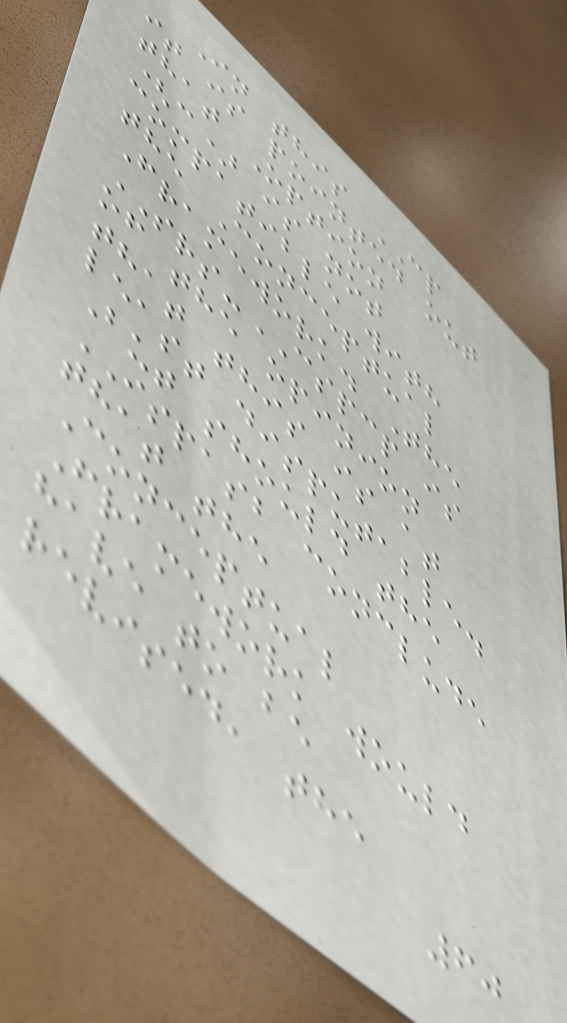In this CP
it is pointed out
that Option
(c) is not
compatible with
the Conceptual
Framework. The
SRS-CSPCP is
of the opinion
that this is at
least disputable.
But should the
ISPASB conclude
that the
Conceptual
Framework would
have to be
revised, the
60
